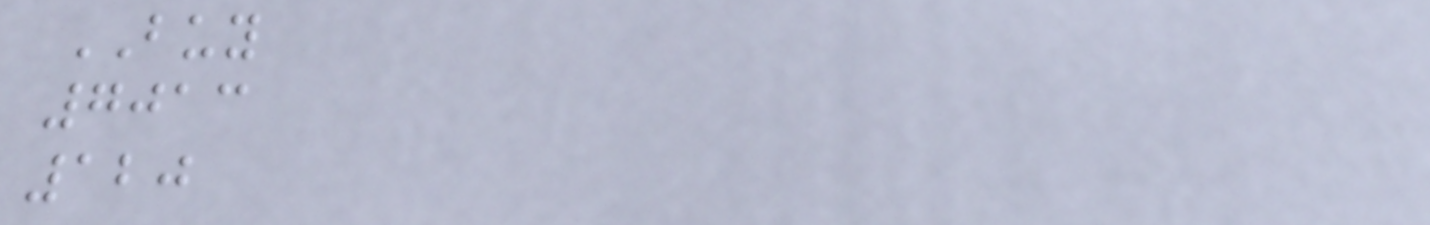BUY
7013
120
